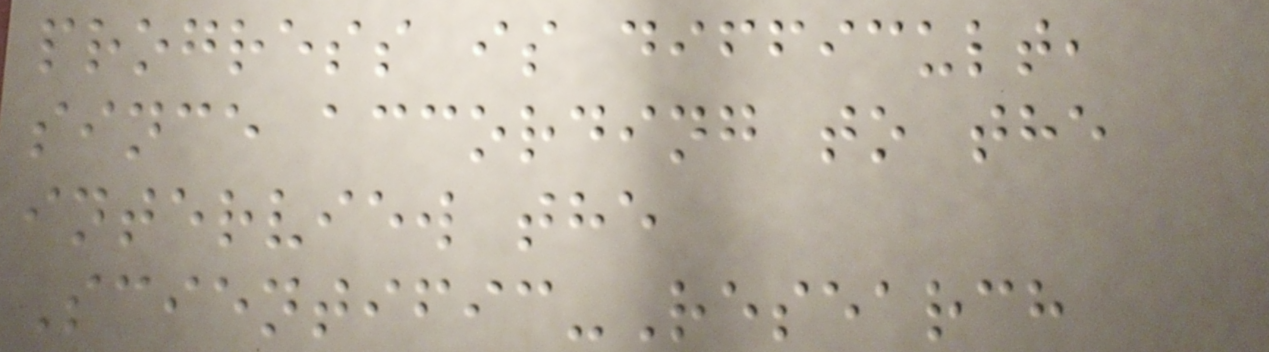progress is difficult,
since according to the
interview the
Scientific-Research
